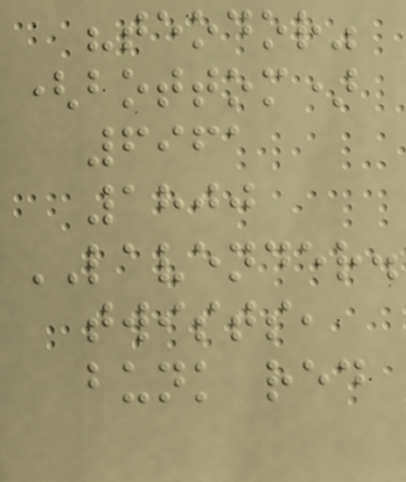"teodor"
(bottom)
6961
1800
LAVENDER.
twists,
bunk red
